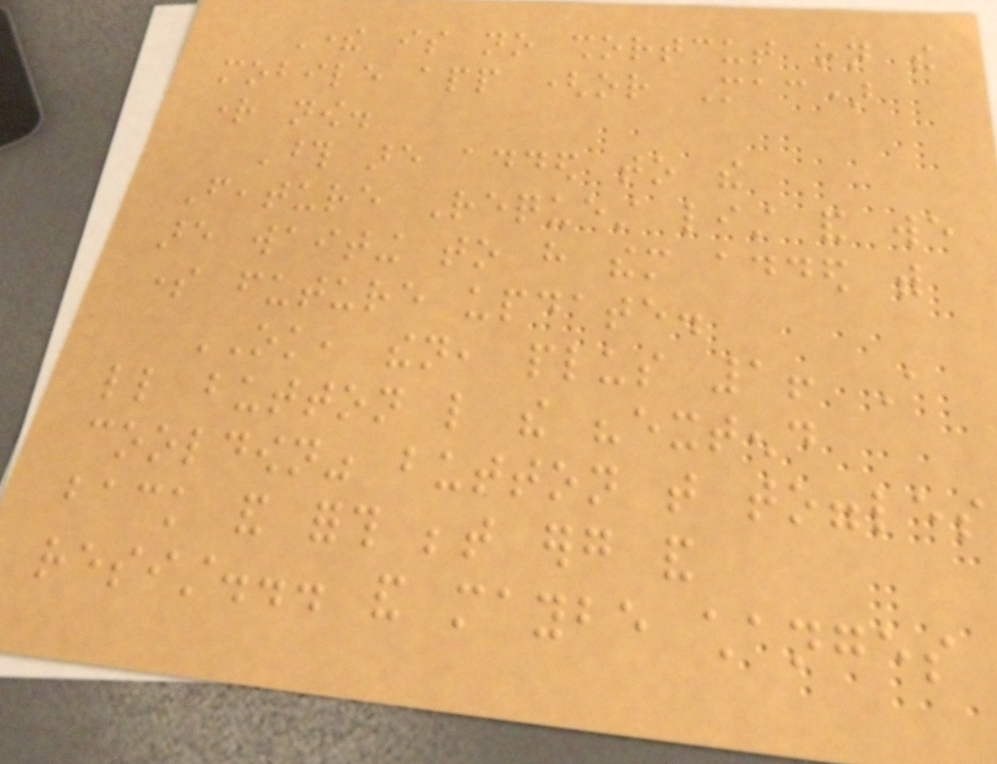There is no shortcut on the
mobile app (or Mac)
right now.
Those are added to the
Feature Request list and we
are waiting to have them added with
some future update.
OK, then, plus 1! A
little button like the "extend
cooldown" button that toggles
back and forth between erg and
resist... and maybe changes
